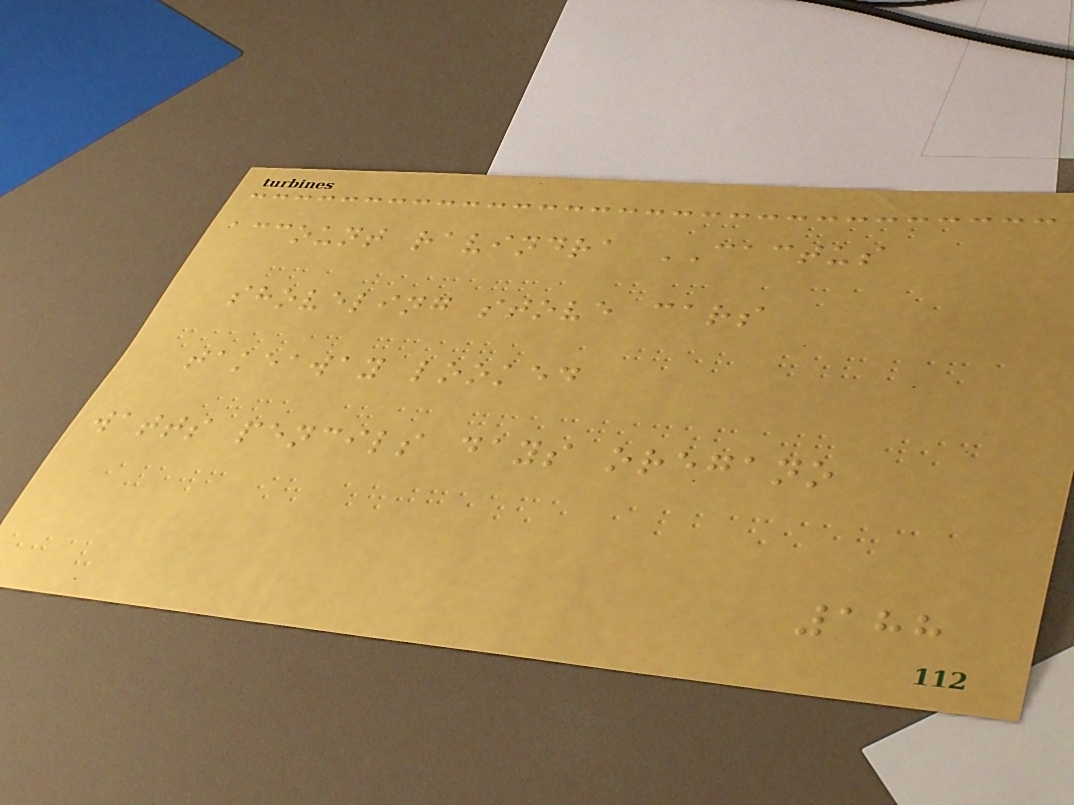account ravindra CACTUS
shoveling stove cars
takeaway looked
watts pencils days oregano
188
